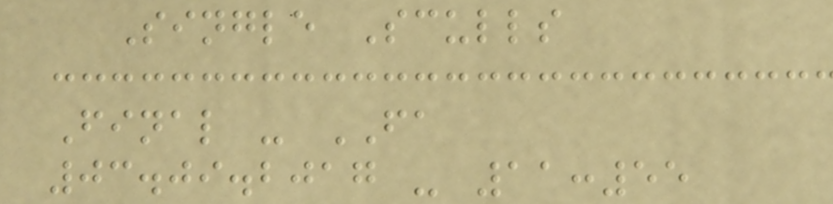Single Sculls
Final - FA
03.09.2017 - 11:55
